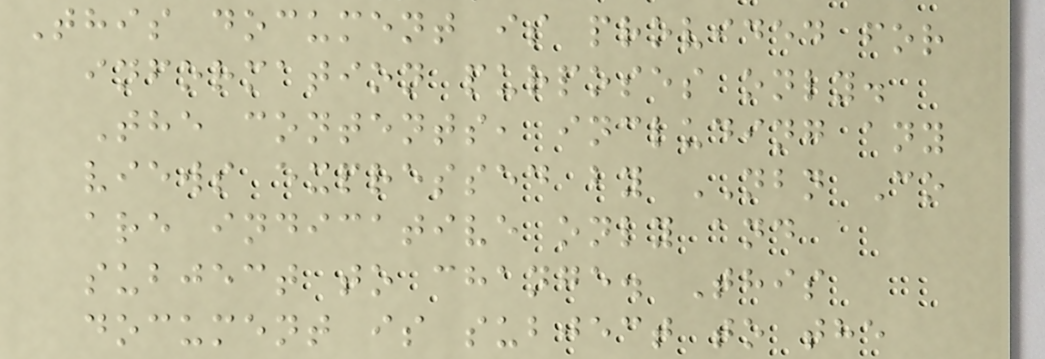This document is provided for
information purposes only.
The contents, including any
views expressed by NBN Co
are indicative only and
subject to change. This
document is subject to the
